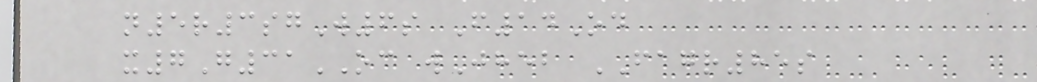n5r3sgW6s F14Od
x7G31OC wJheb FAGR85s
